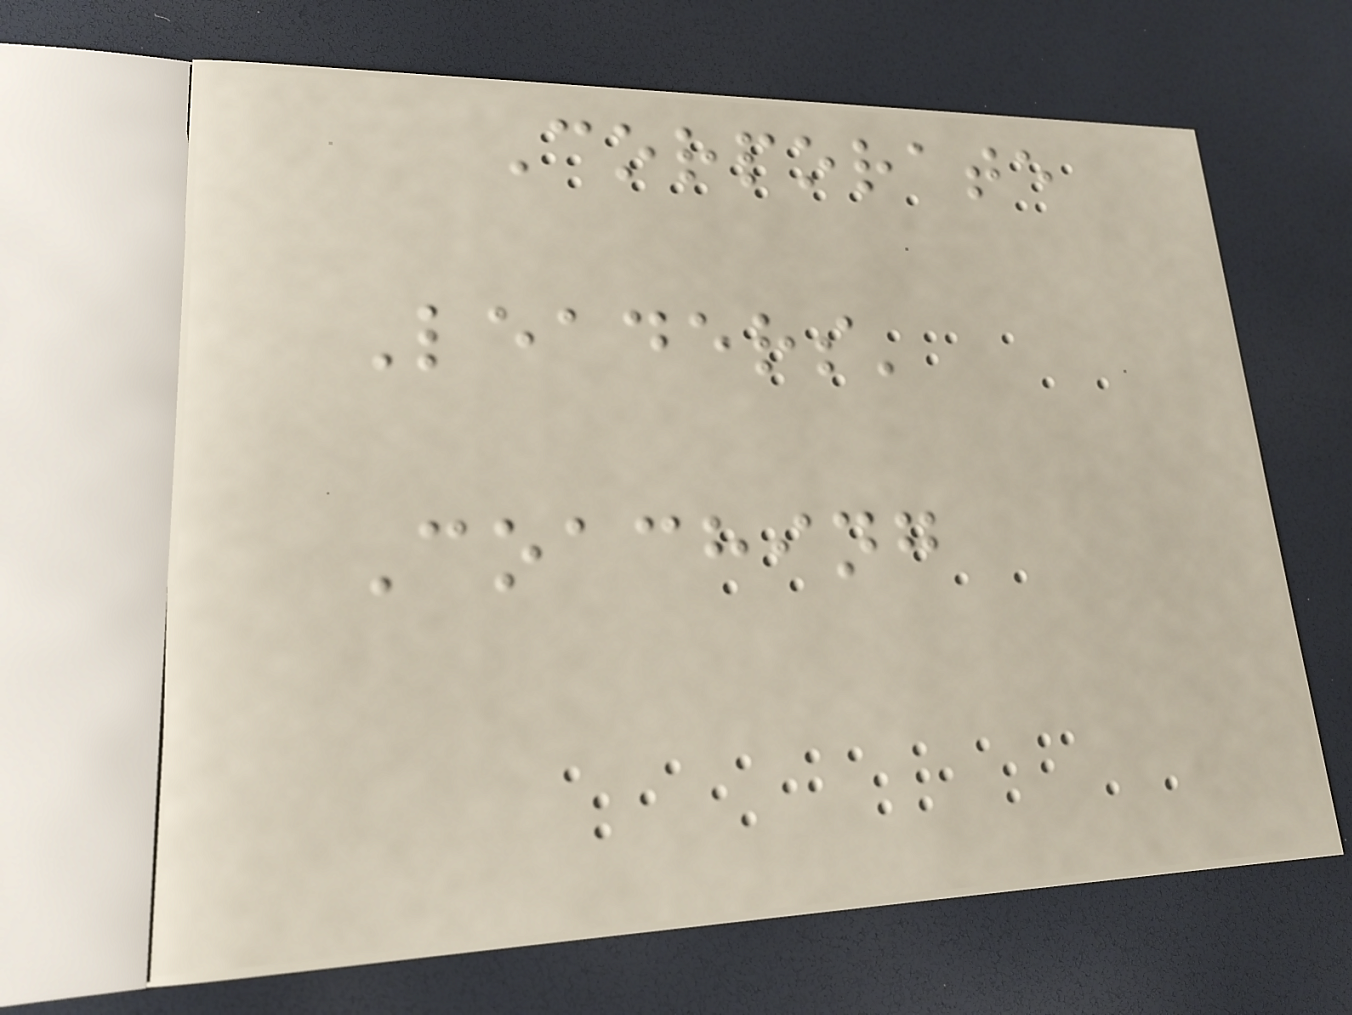Corporate
Leaders'
Coaching
